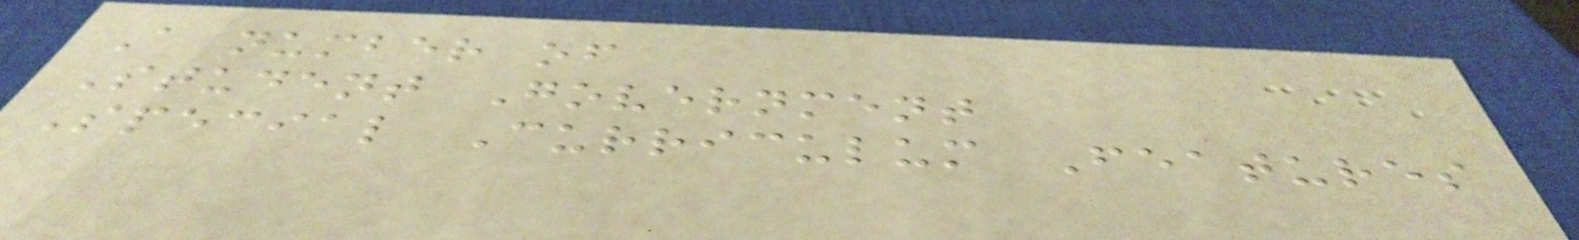A number of
Student Government
Special Curriculum Features
